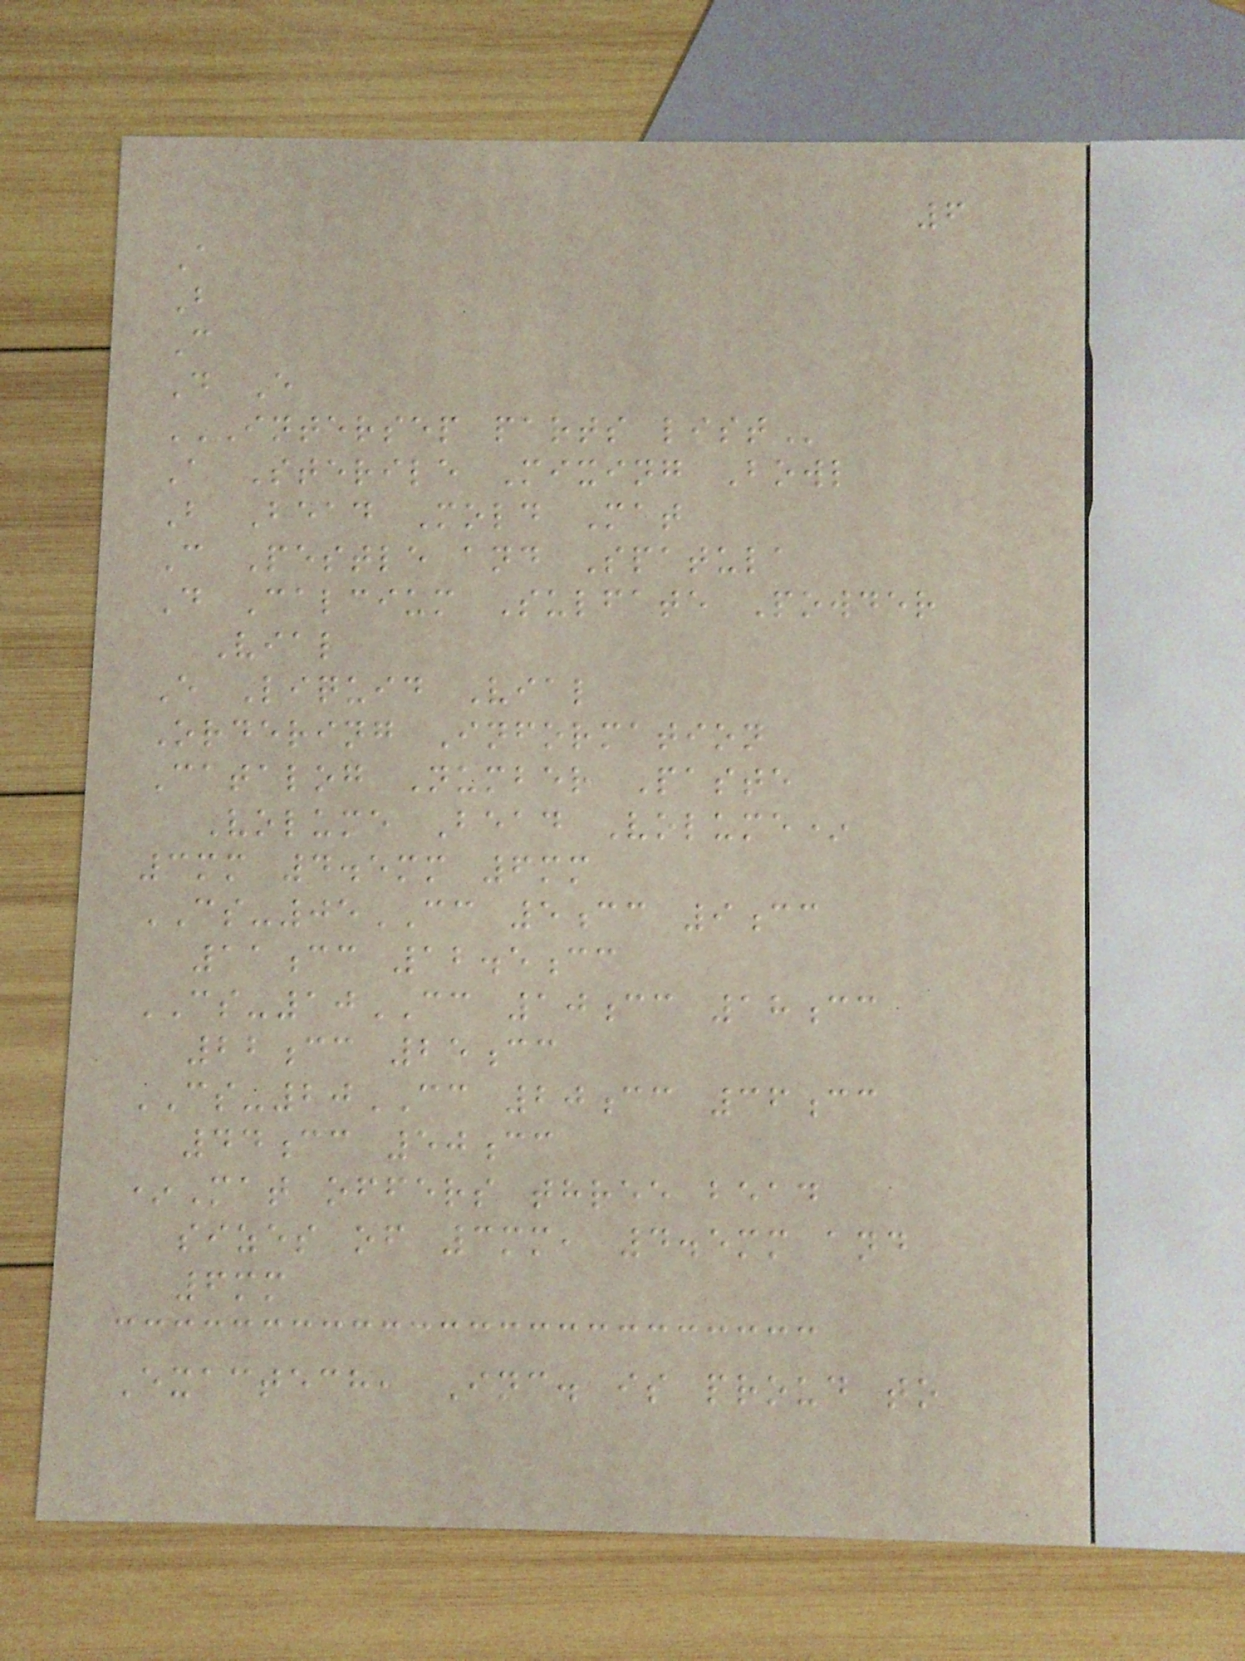6
A
B
C
D E
INTERSEP PARTS LIST
A Sterile Mixing Bowl
B Bead Mold Mat
C Pestle and Spatula
D Calcium Sulfate Powder
Vial
E Liquid Vial
Ordering Information
Catalog Number Paste
Volume Bead Volume*
3mm 4.5mm 6mm
CS-05CC 5cc 9cc
11cc 12.5cc
CS-10CC 10cc 18cc
22cc 25cc
CS-20CC 20cc 36cc
44cc 50cc
*Mat offers three bead
sizes of 3mm, 4.5mm and
6mm
Exactech, Inc. is proud to
